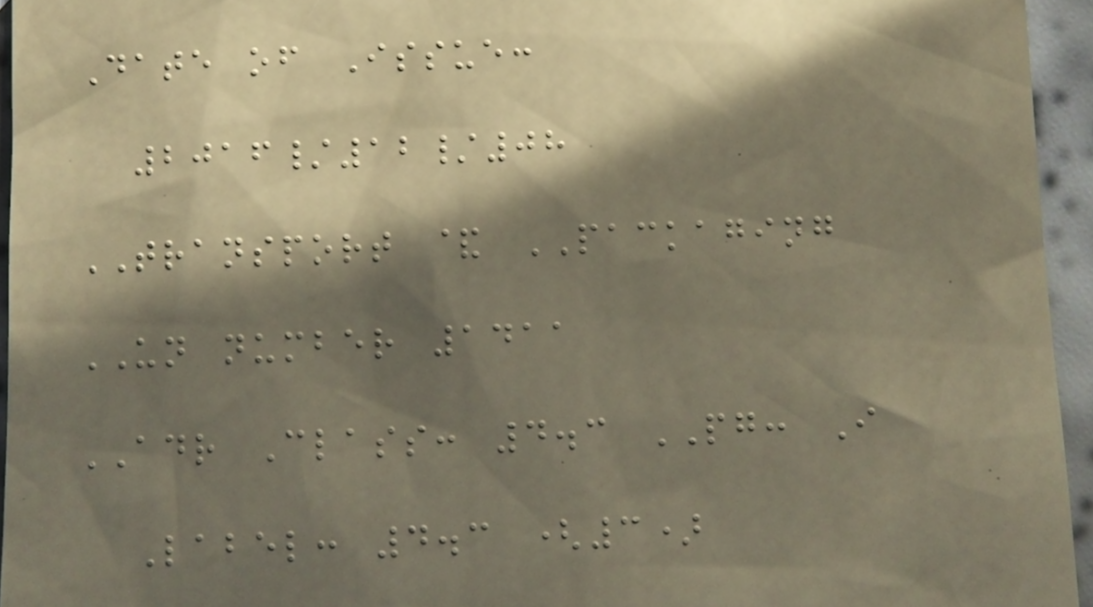Date of Issue:
2016/12/08
TRANSPORT & PACKAGING
UN number 1411
ADR Class: 4.3 PG: I
Label: 4.3 (3)
